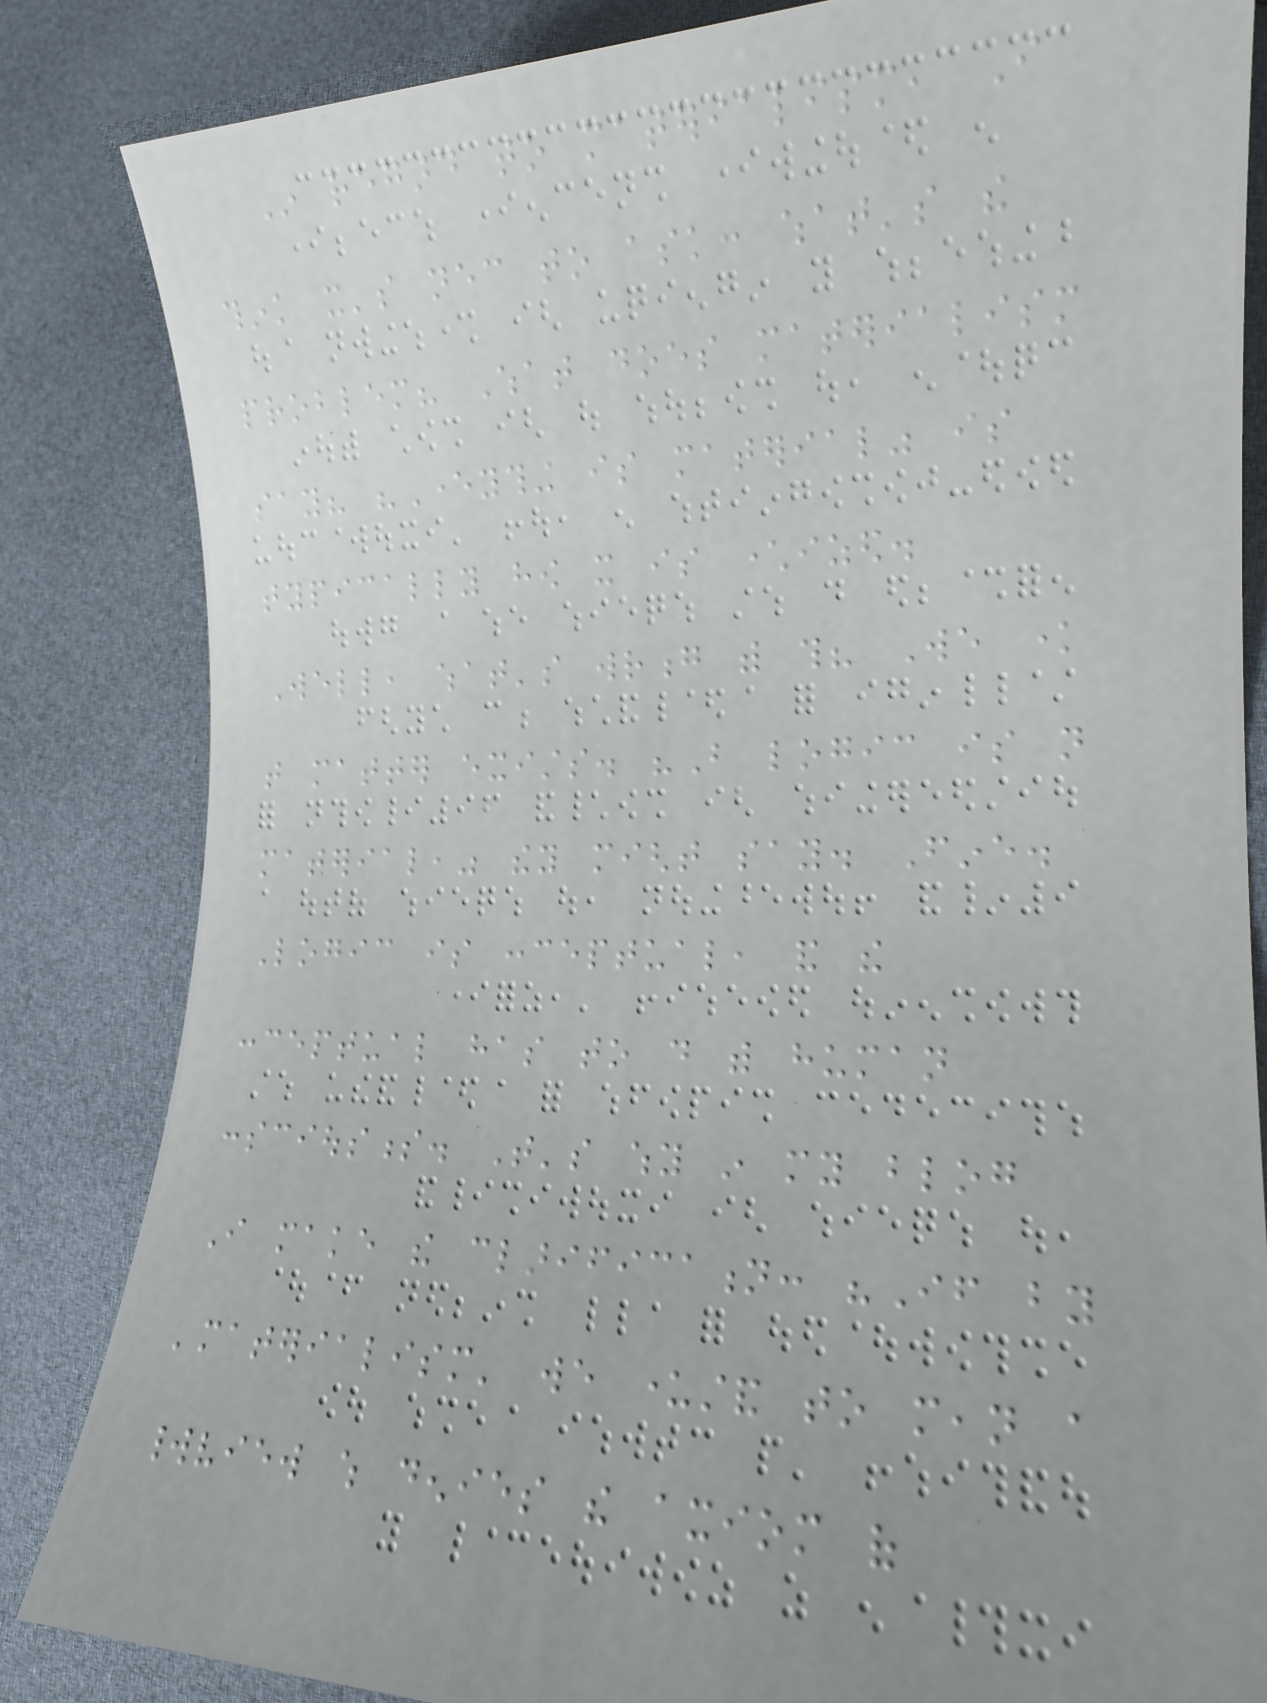In regard to materialism, I
think it's necessary to ask: what's the
problem? What does materialism
say? "Everything is material" is
typically how it is characterized.
Well, what's wrong with this? We know
that matter exists. "But logic is not
material," they might say. Fine.
Logic is conceptual, and the
conceptual has to do with human
consciousness. That's why in my blog
I make the clarification: "If by
'materialism' we understand to mean a
worldview which denies the axiom of
